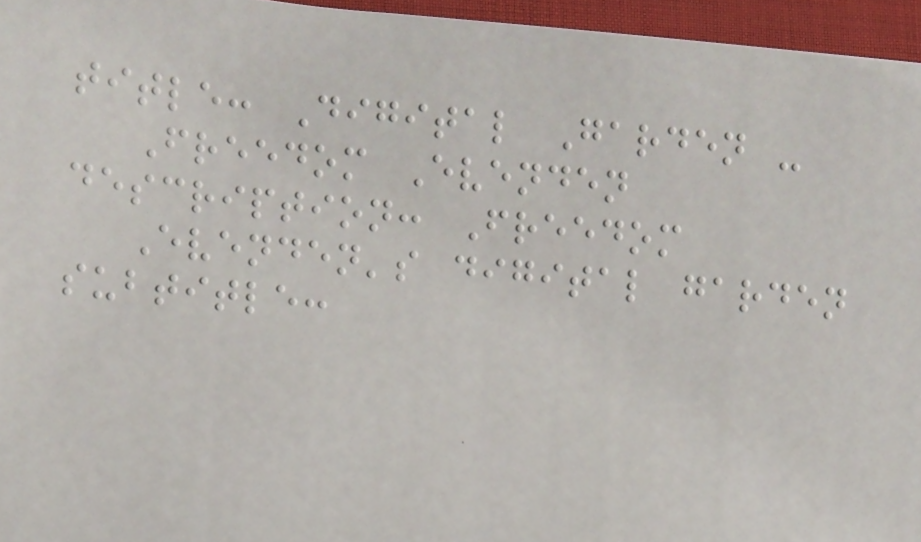title: Digital Garden -
Freedom Evenden
description: Freedom
Evenden's digital garden
subtitle:
